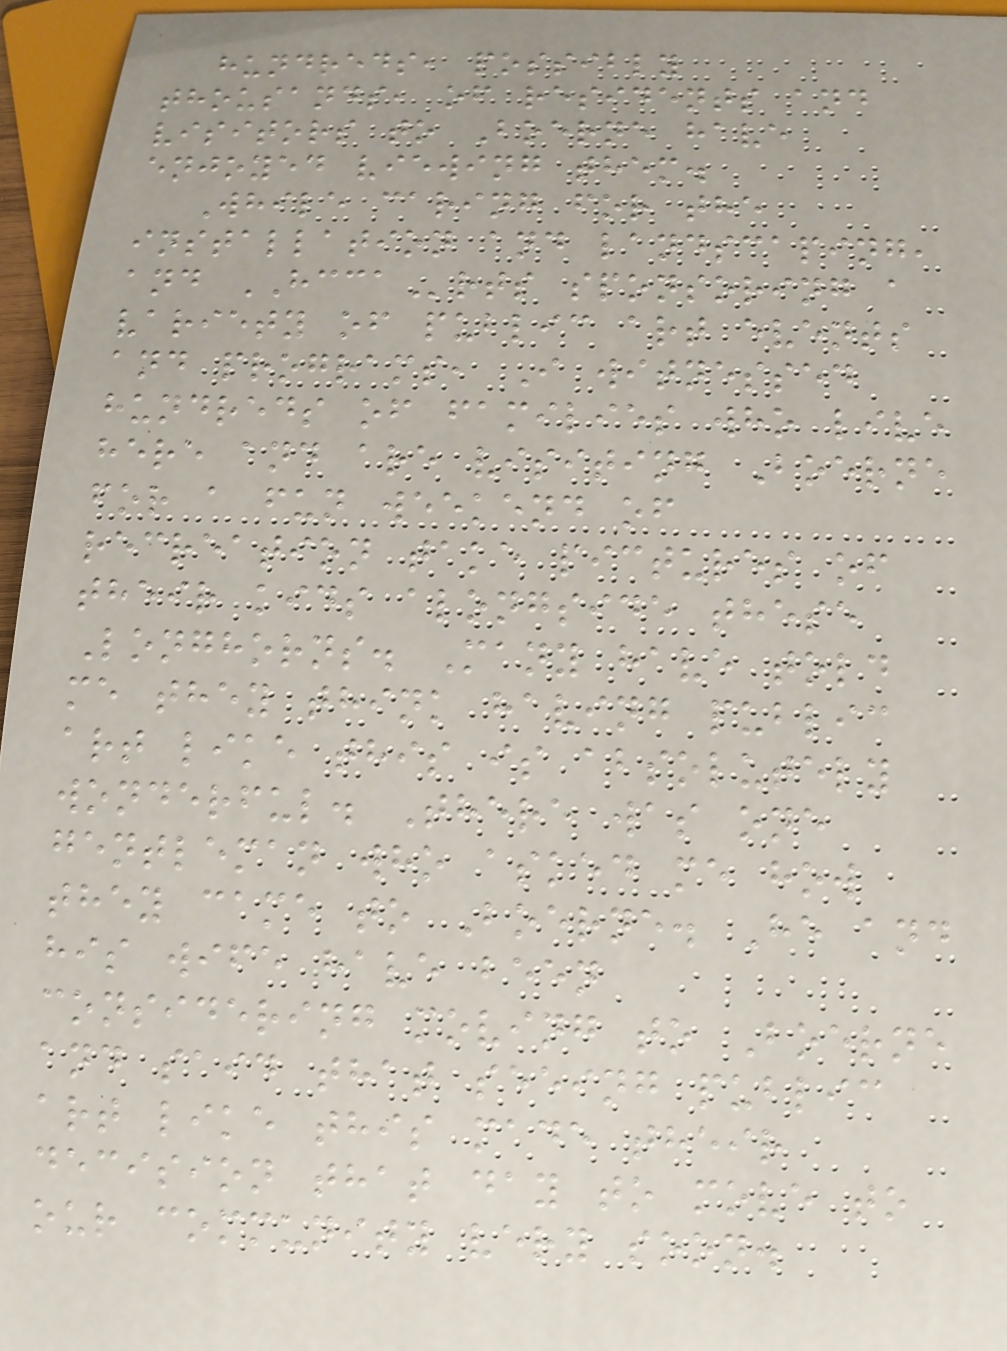hundreds, possibly
thousands, of residents and
visitors to Boerne have
enjoyed viewing them.
While caring for the
installation and landscaping,
and HCCArts sponsoring a
variety of public art events
and programs, I witnessed
hundreds of families who live
here and are visiting Boerne
for a fun weekend of
recreation take pictures of
their kids alongside these
Longhorns. Many have told
me they think having public
art like this is absolutely
wonderful. There was one
gentleman who asked me how
they came to Boerne. He and
his wife have been
considering moving to Boerne
and said that seeing public
art like this made their
decision that day to move to
our community very soon.
